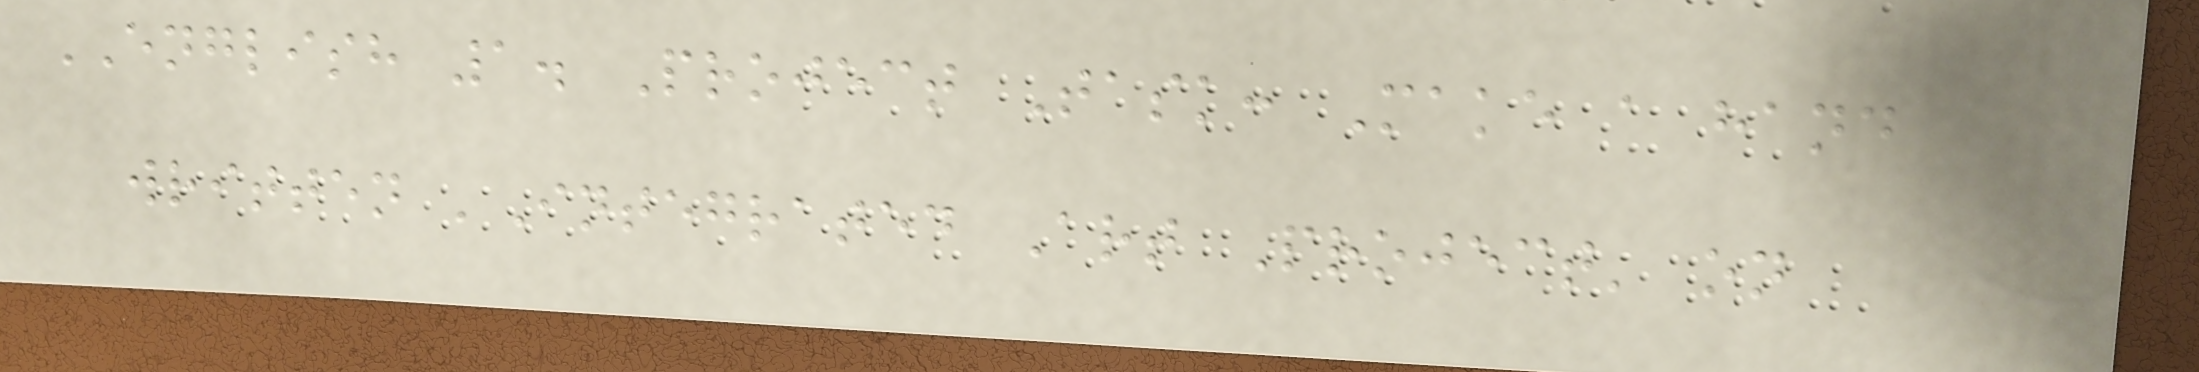ENGLISH 1. Project Task: Make a hand
written 'Integrated Art Project' on
